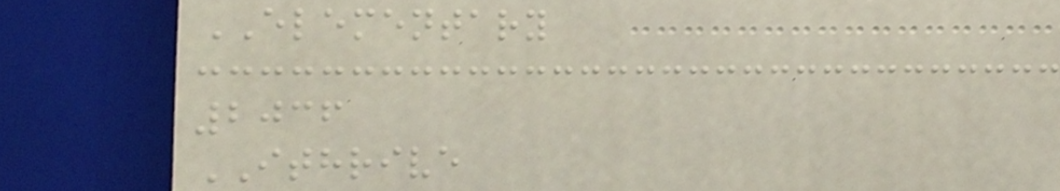ELEMENTARY
2036
ITHRIVE
